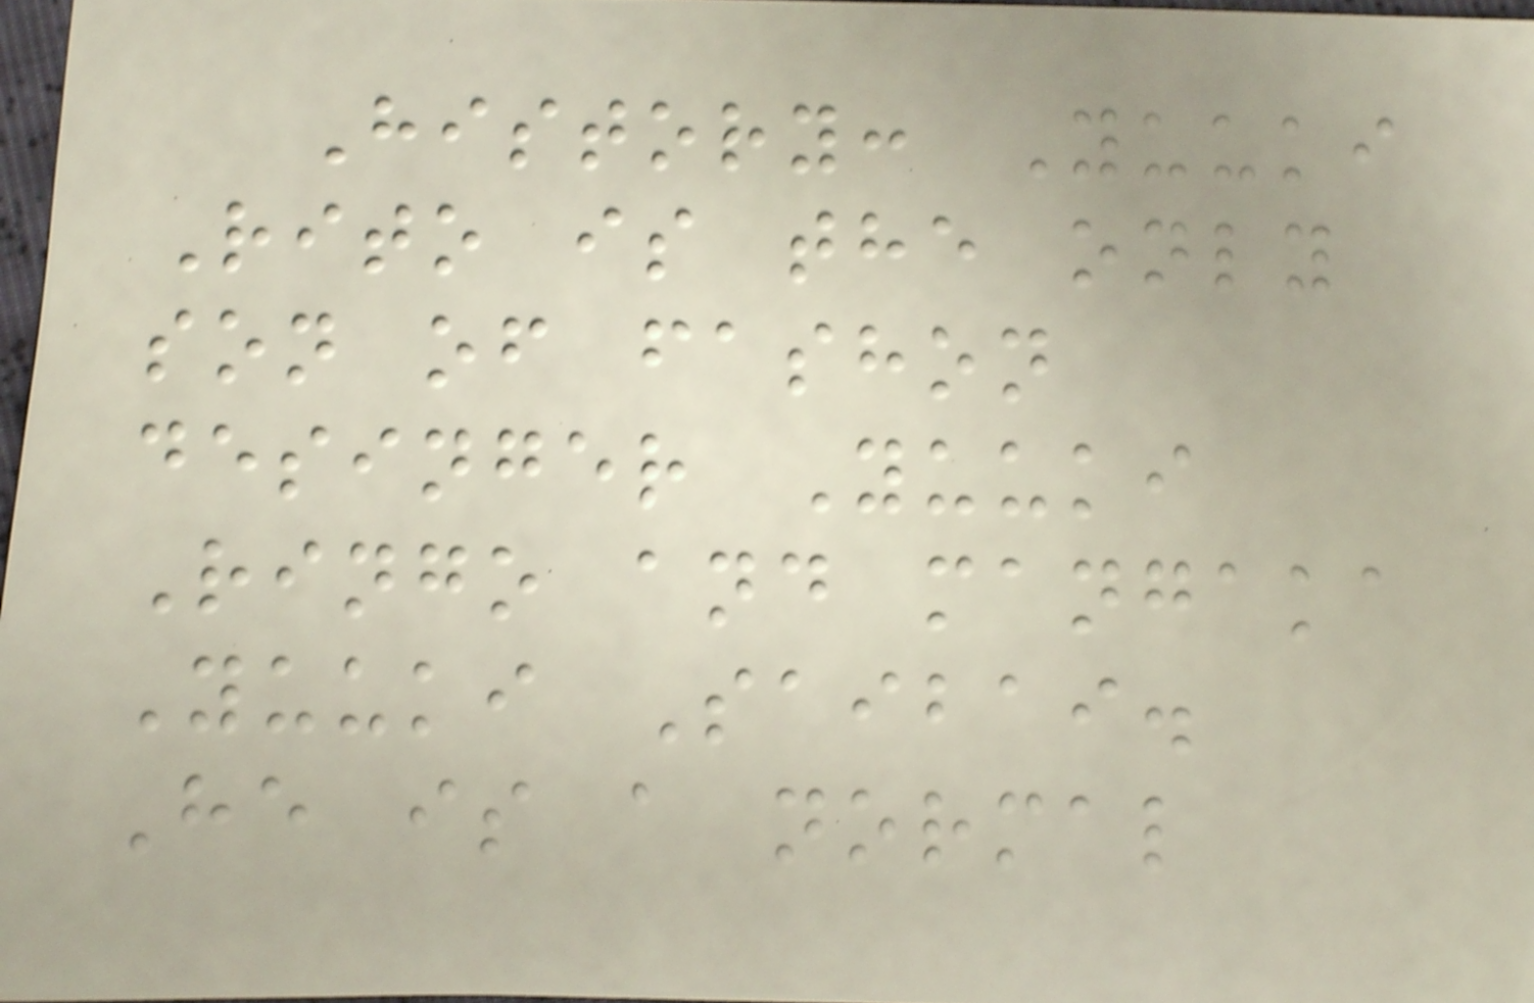History: Yuuki
Rito is the only
son of fashon
desinger Yuuki
Ringo and mangaka
Yuuki Saibai.
He is a normal
